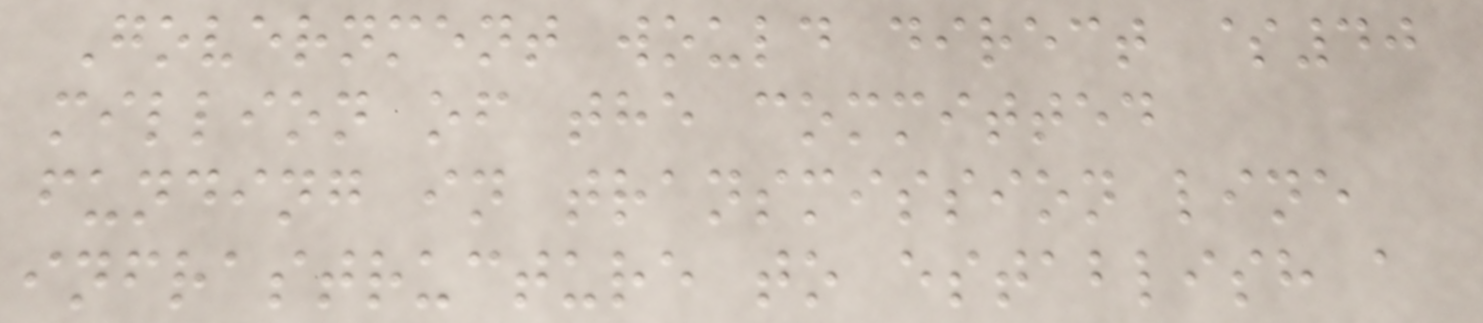Government would direct $40
million of the committed
funding in transmission line
infrastructure to establish a
